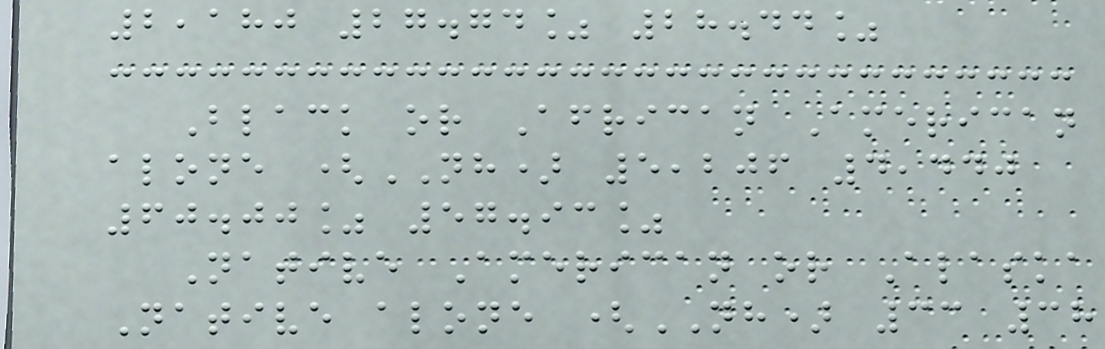2,180 27.74% 28.44%
Black or African American
alone (NH) 5,206 4,440
60.00% 57.93%
Native American or Alaska
Native alone (NH) 33 38
